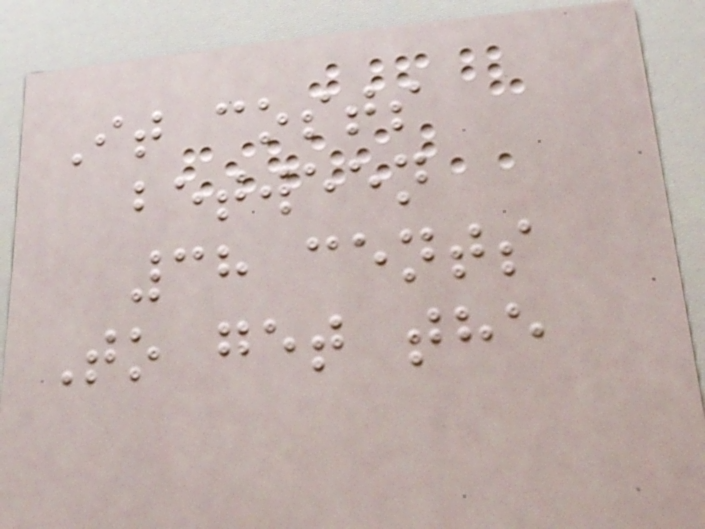It costs
between
38 cents
To get the
